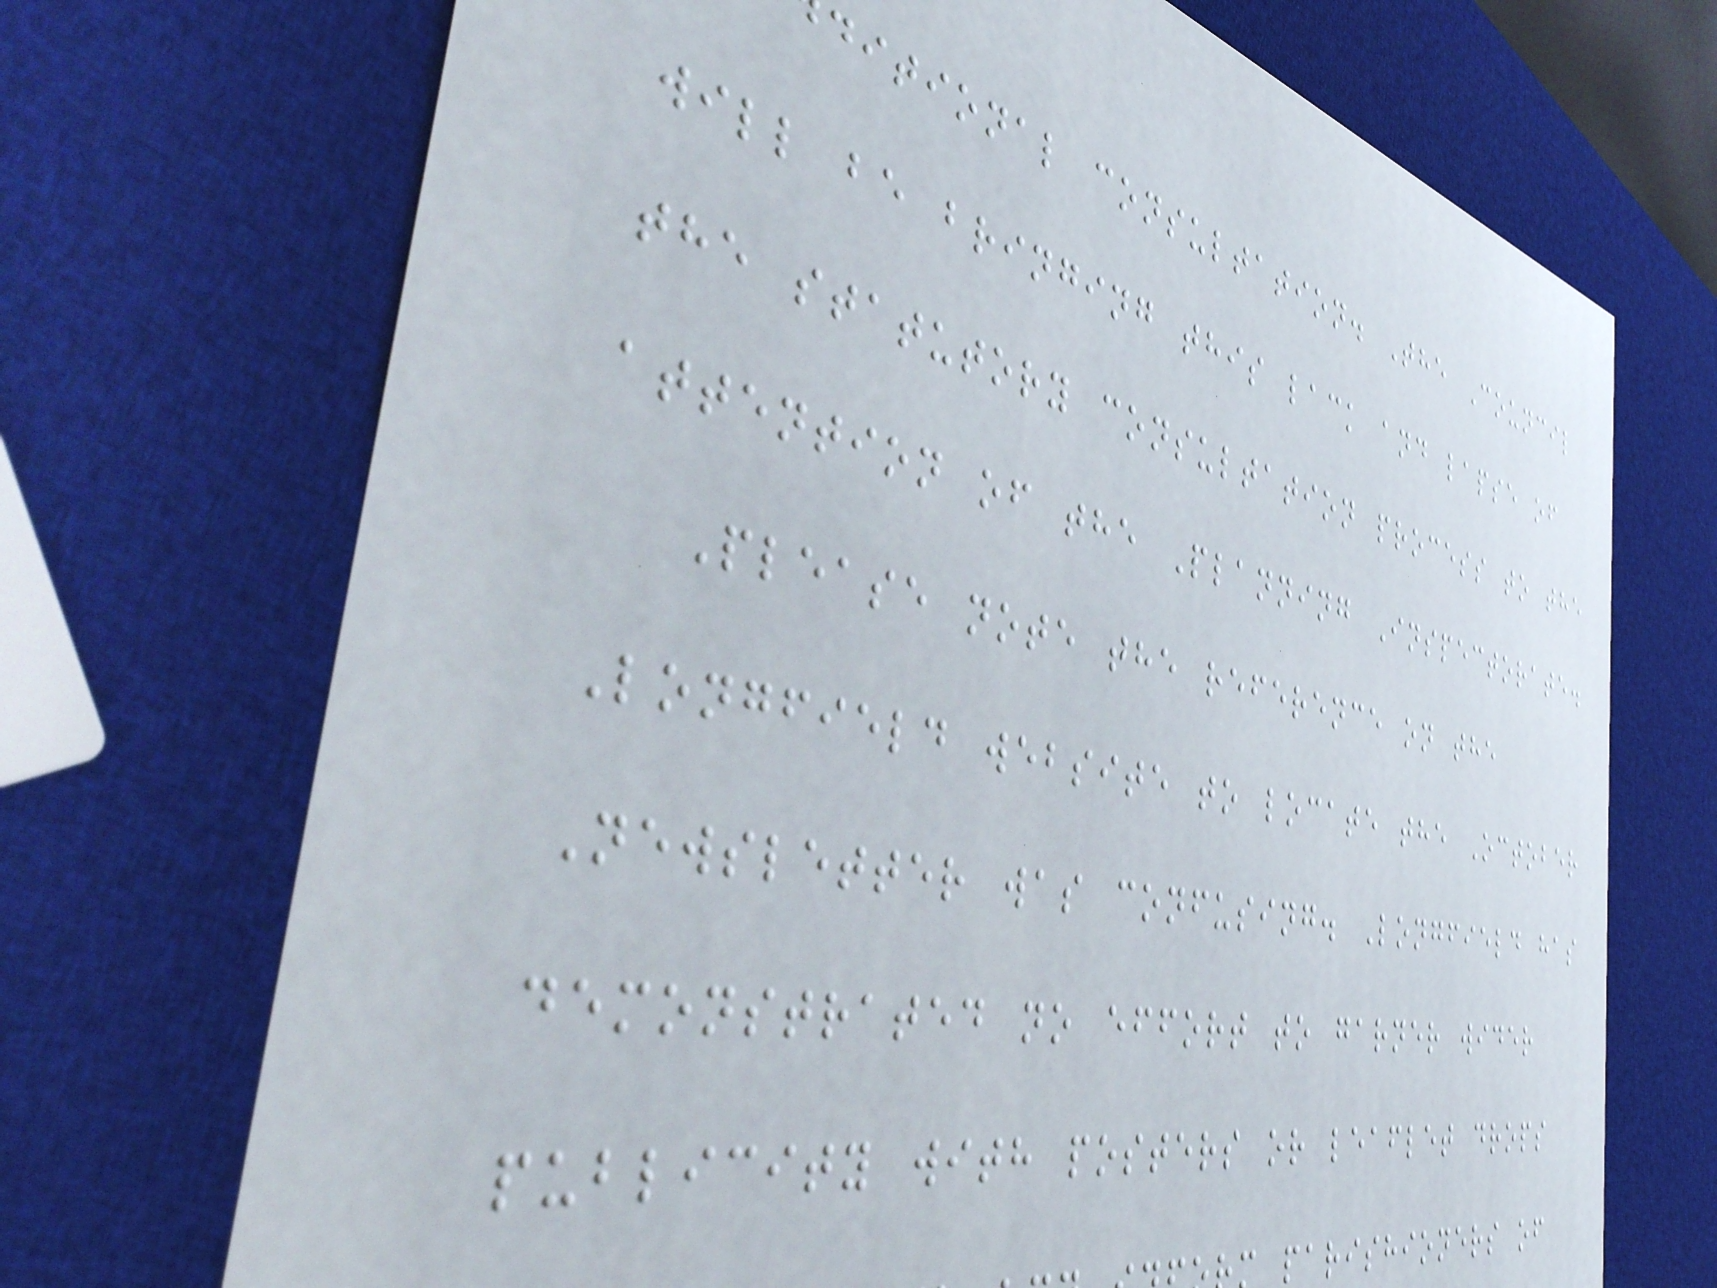ditional consultation. The Council
will be bringing this lack and lapse of
the statutory consultation process to the
attention of the Planning Inspectorate.
Please note the reference on the
Longfield website to locate the October
Newsletter was confusing. Longfield has
demonstrated no effort to garner wider
publicity with posters or leaflet drops
parishioners of
